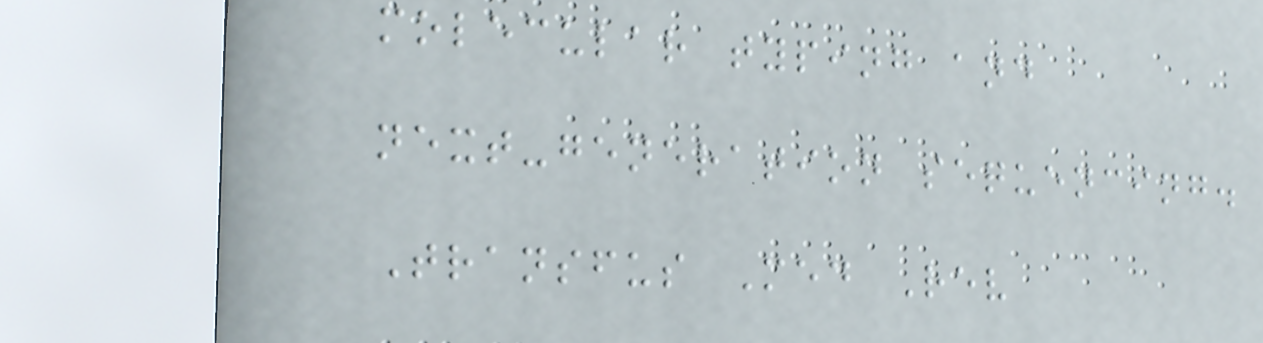molecular typing and
next-generation sequencing.
Transfus Med Rev
